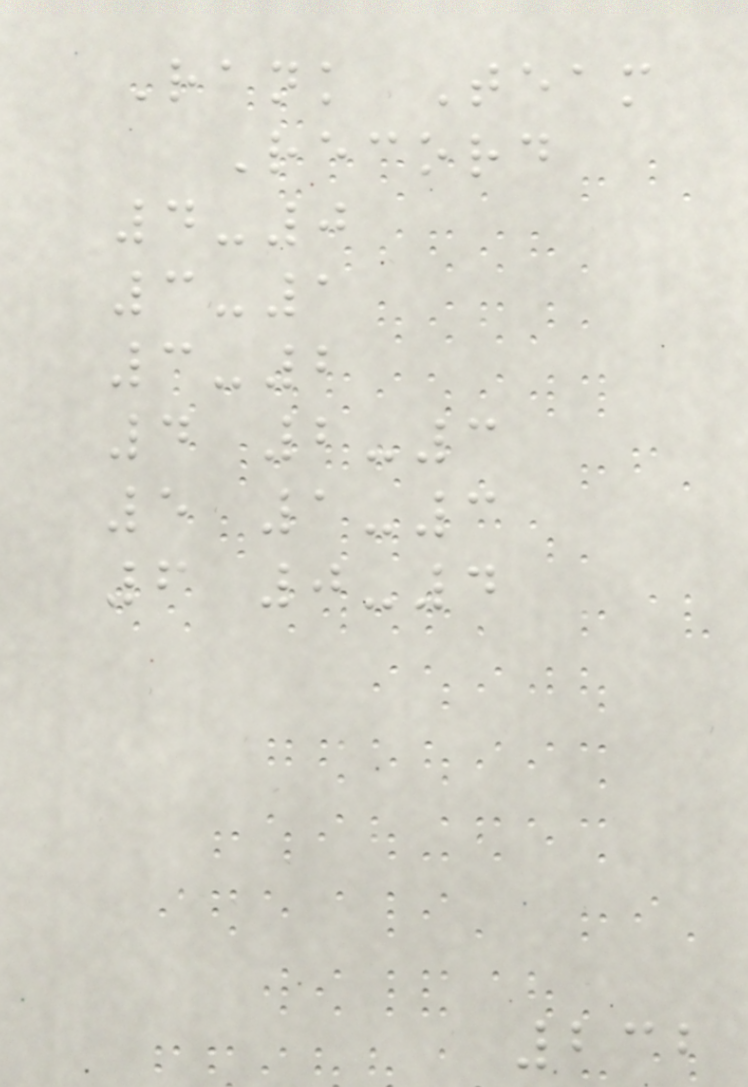Rank Team
Record
4-0
3-1
3-2
4 2-3
5 1-3
6 0-4
232
